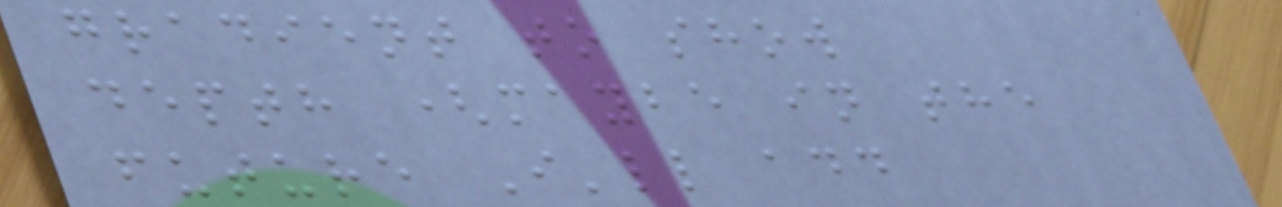gradient to show
depth (maybe in the
future I'll add
